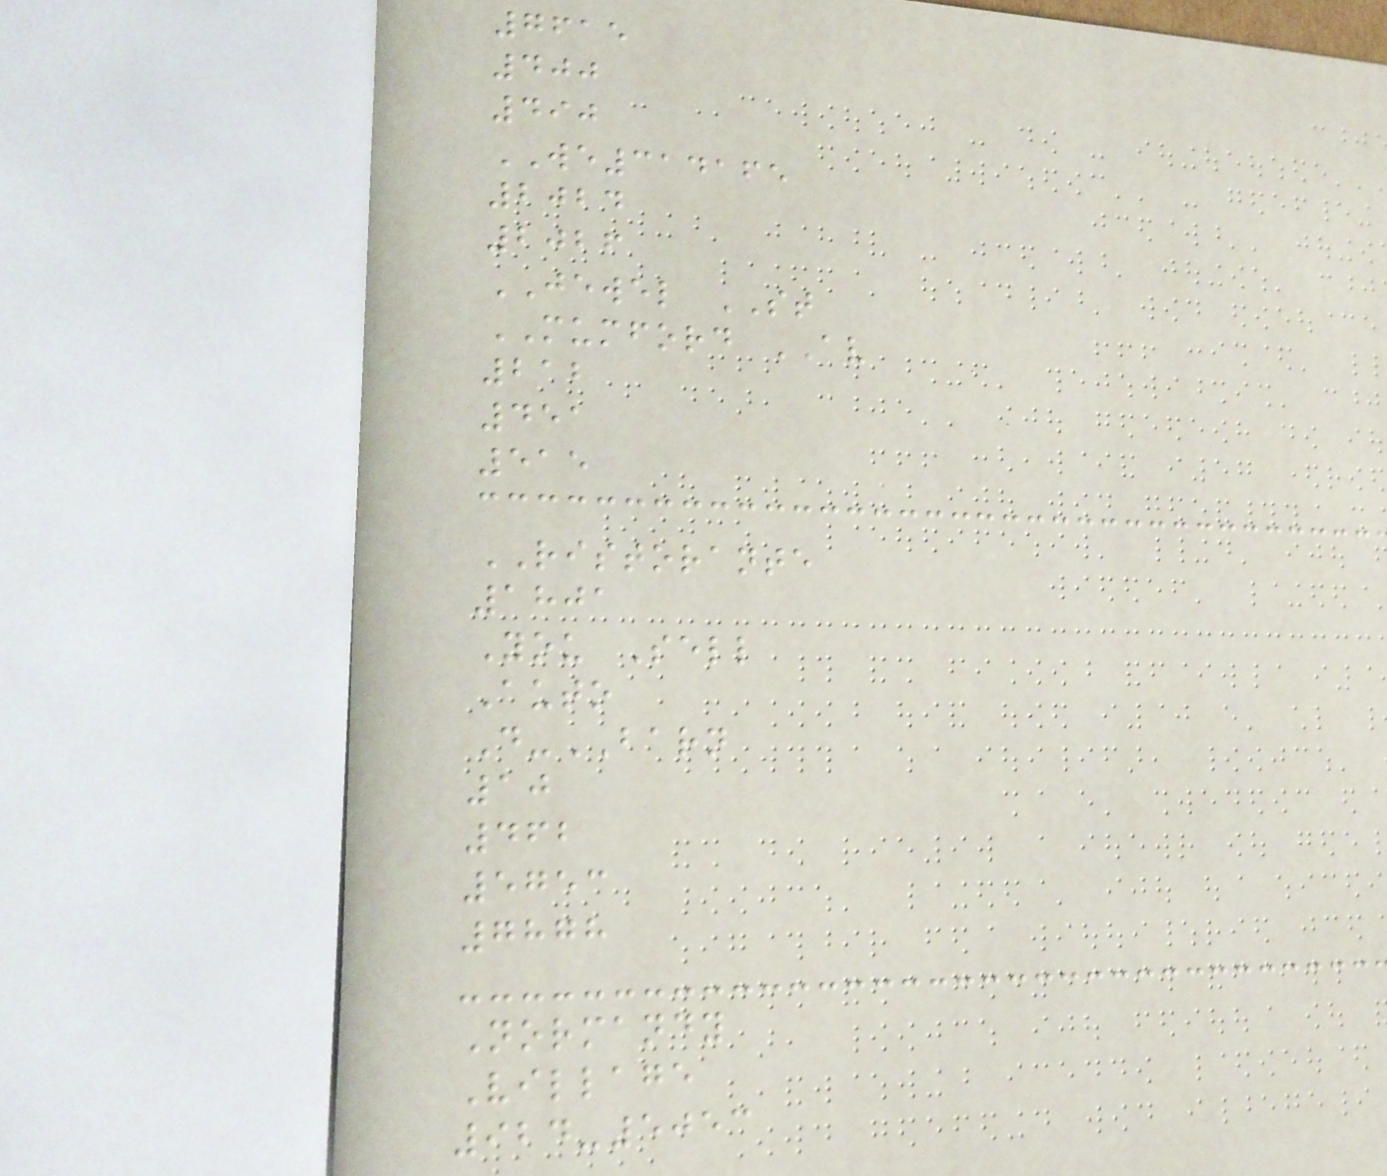7615
400
490
WE314165
2024
2026
JEWEL ST
MUMFORD AV
212
451
515
RISTORANTE
1801
You Sell
Auto
D-BARN
10
462
5753
7878
Normandy
Village
924-5053
